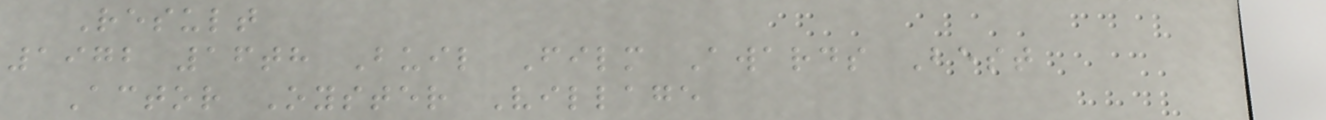Result
1972 16th Buil Film Awards Best
Actor Oyster Village
